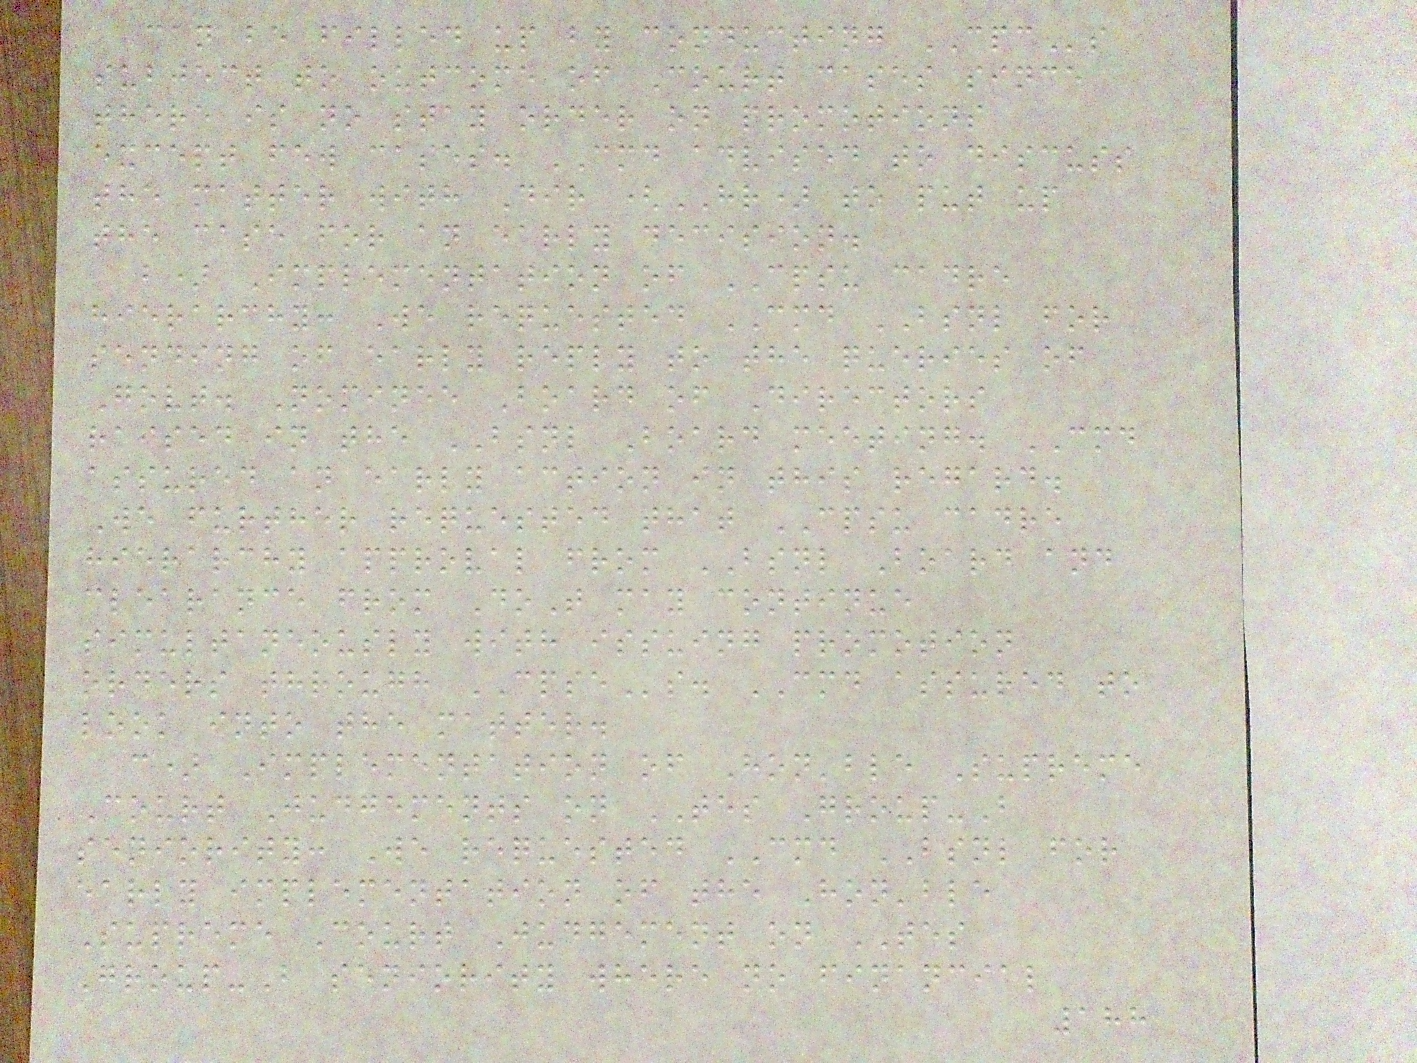can be filled up by conducting CPCs
subject to outcome of Court cases since
there is no stay order on promotions
except few cases. CMD advised to discuss
the matter with Dir (HR) to put up
the case for an early decision.
b) Implementation of CPSU cadre
hierarchy: We requested CMD BSNL for
sending of early reply to the queries of
Govt. Nominee Board of Directors
raised in the BSNL Board meeting. CMD
assured an early action in this regard.
We further requested that CPSU cadre
hierarchy approval from BSNL Board and
clearance from DoT may continue
simultaneously with issuing promotion
orders through CPSEs. CMD assured to
look into the matter.
c) Implementation of Hon'ble Supreme
Court Judgements on TES Group-B
seniority: We requested CMD BSNL for
early implementation of the Hon'ble
Supreme Court Judgement on TES
Group-B seniority where no financial
188
